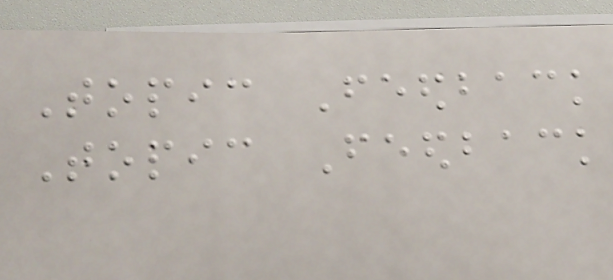Topic Feedback
Topic Feedback
